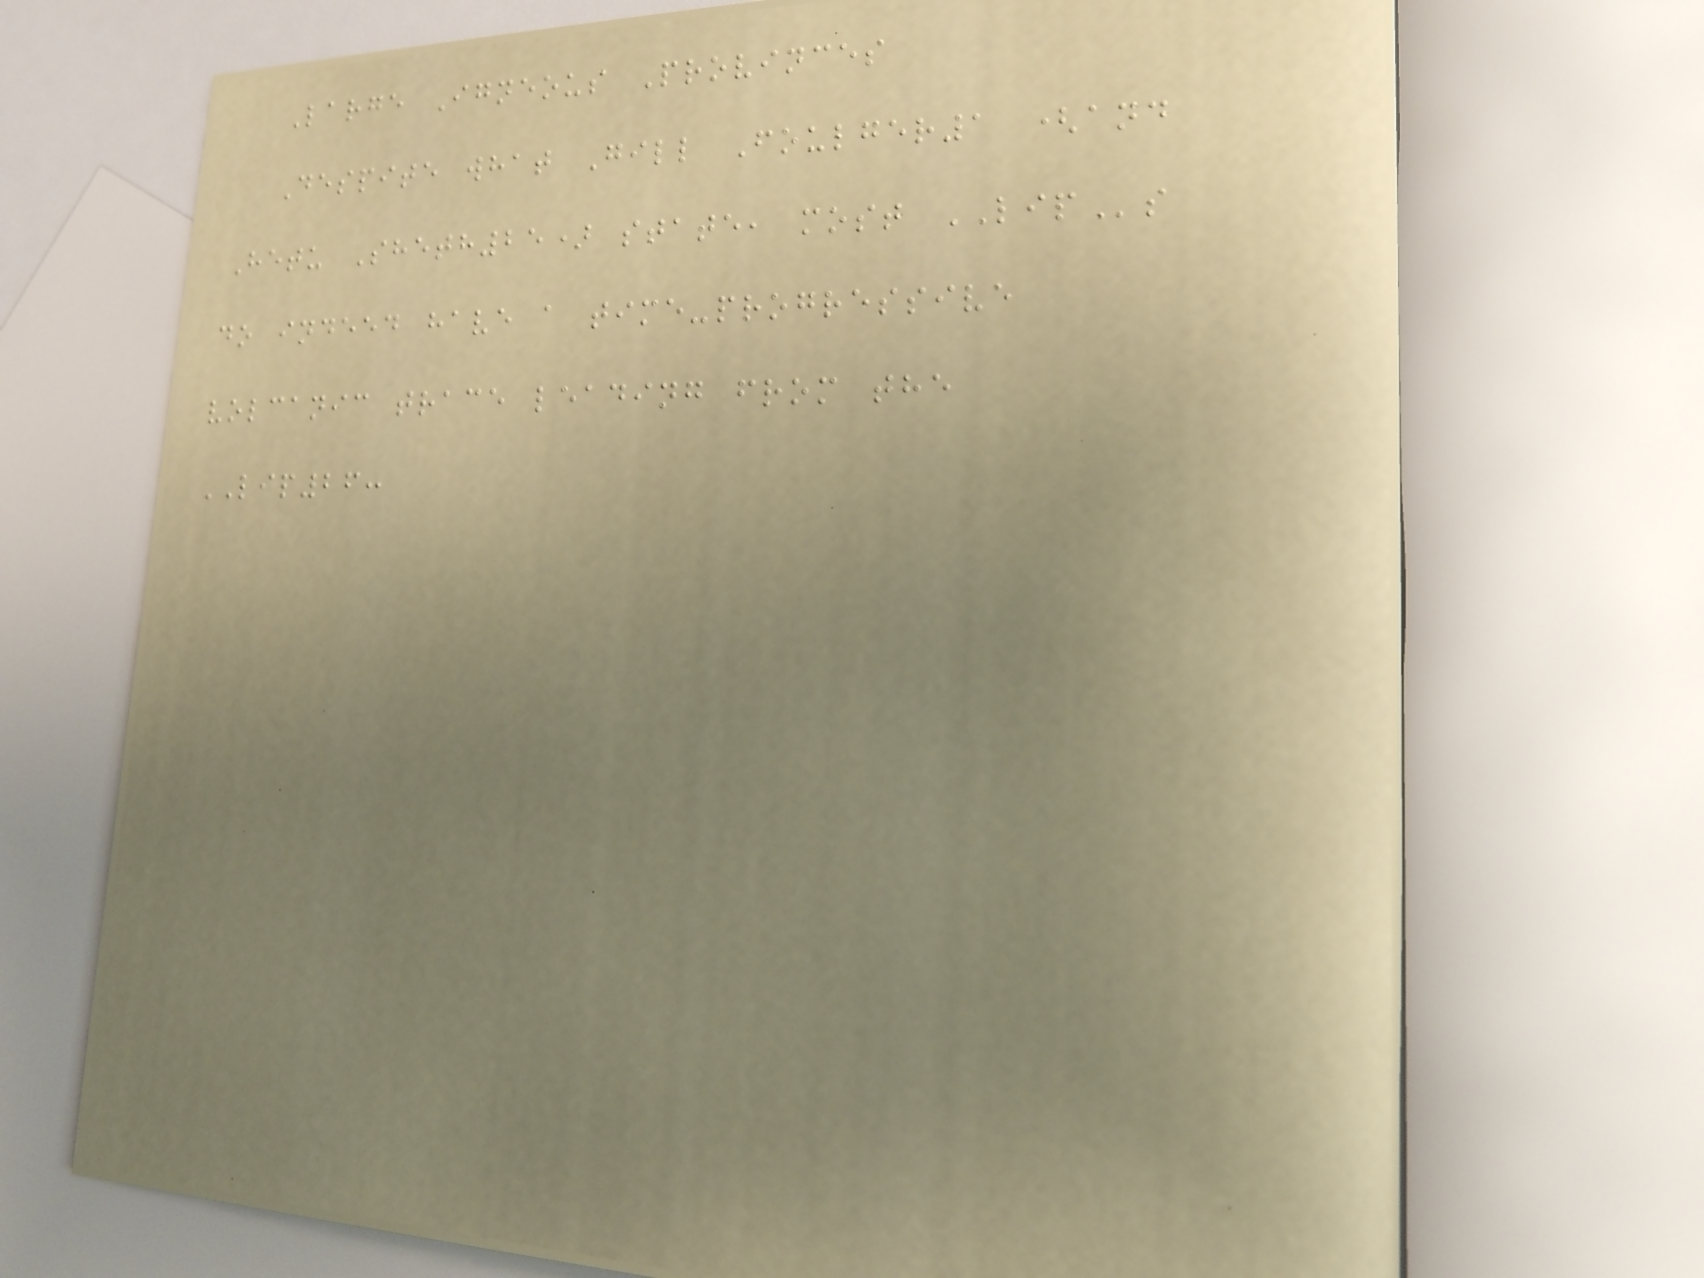Large Igneous Provinces
Despite what Gill Foulger1 (and
Hetu Sheth25) state, most LIPs
do indeed have a time-progressive
volcanic trace leading from the
LIP26:
